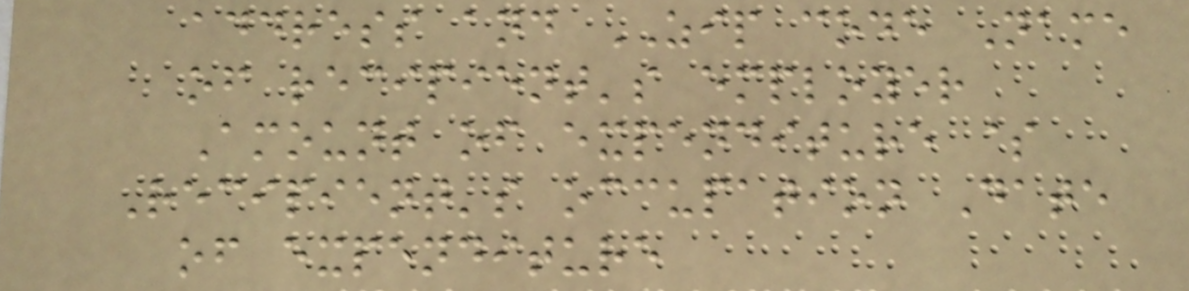address and ZIP code Name
of recipient's employer
Amount of expenditure $
Recipient's occupation Date
of expenditure
